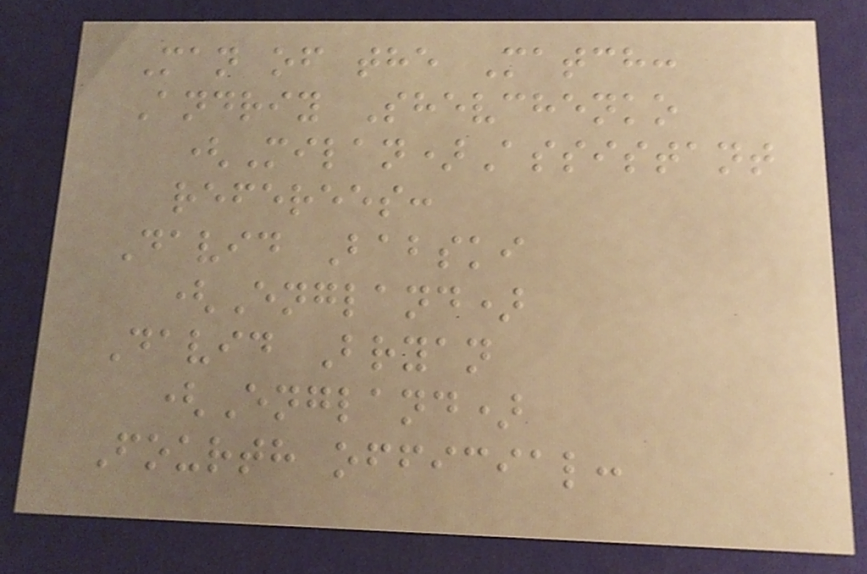Man of the Match:
Andriy Shevchenko
(Milan)Assistant
referees:
David Babski
(England)
David Bryan
(England)
Fourth official:
